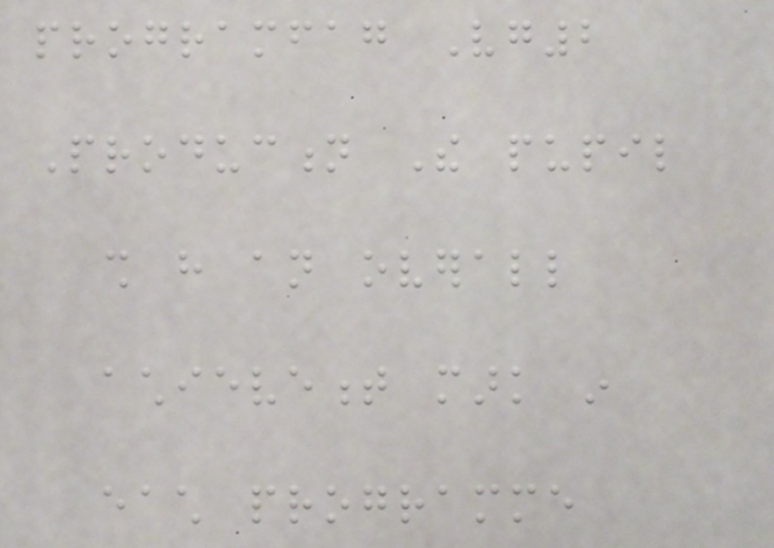programfag Vg2
Production The pupil
shall have an overall
achievement mark in
each programme
